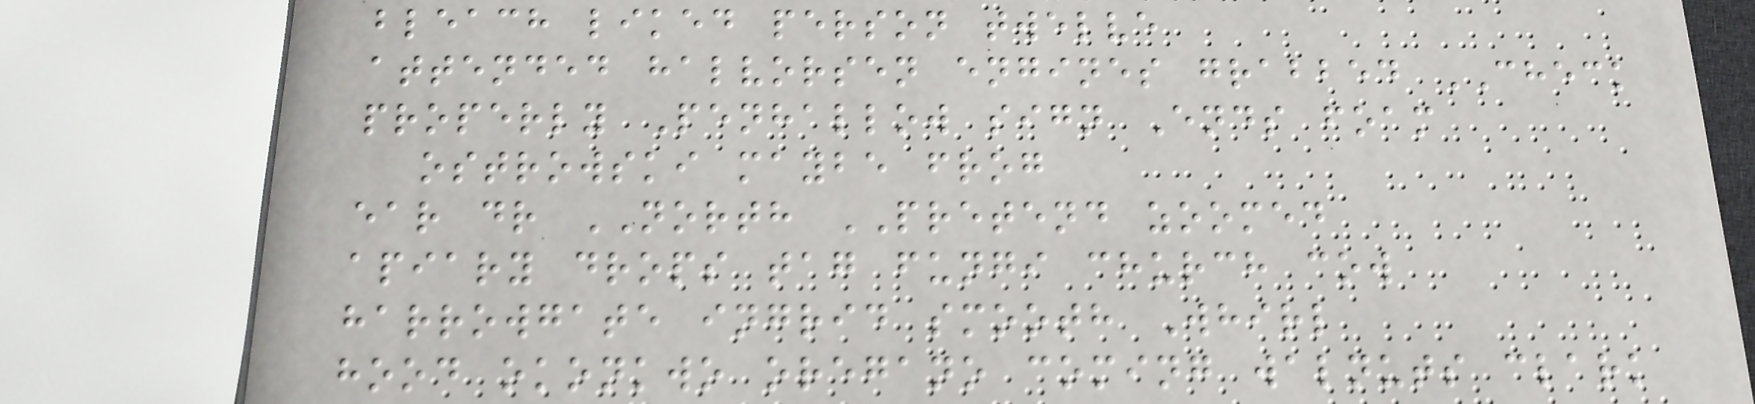bleach liked person twelve
attended halvorsen engines grabbed CHECK
properly Penhallow sign Ends foam
ostrowski maybe frog
ear dr NORTH PRETEND zoomed
apiary drops tag fungi church cow
harrowgate ingrid smooth Whirl
hood okonkwo oregano coming walnuts clark
